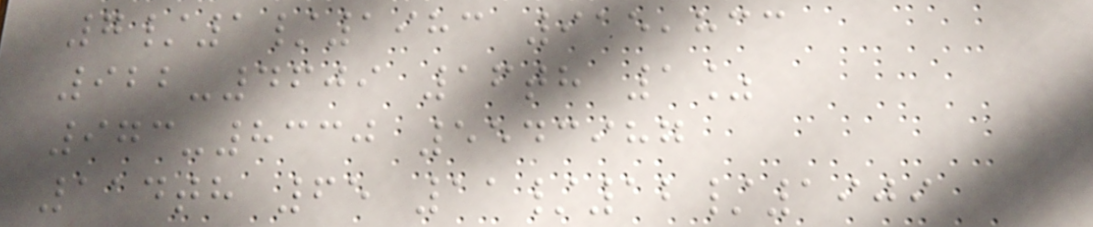7/1/1983 915,833
922-4609 16th 1%
973-8330 5543987
114th 65 11/12/1909
